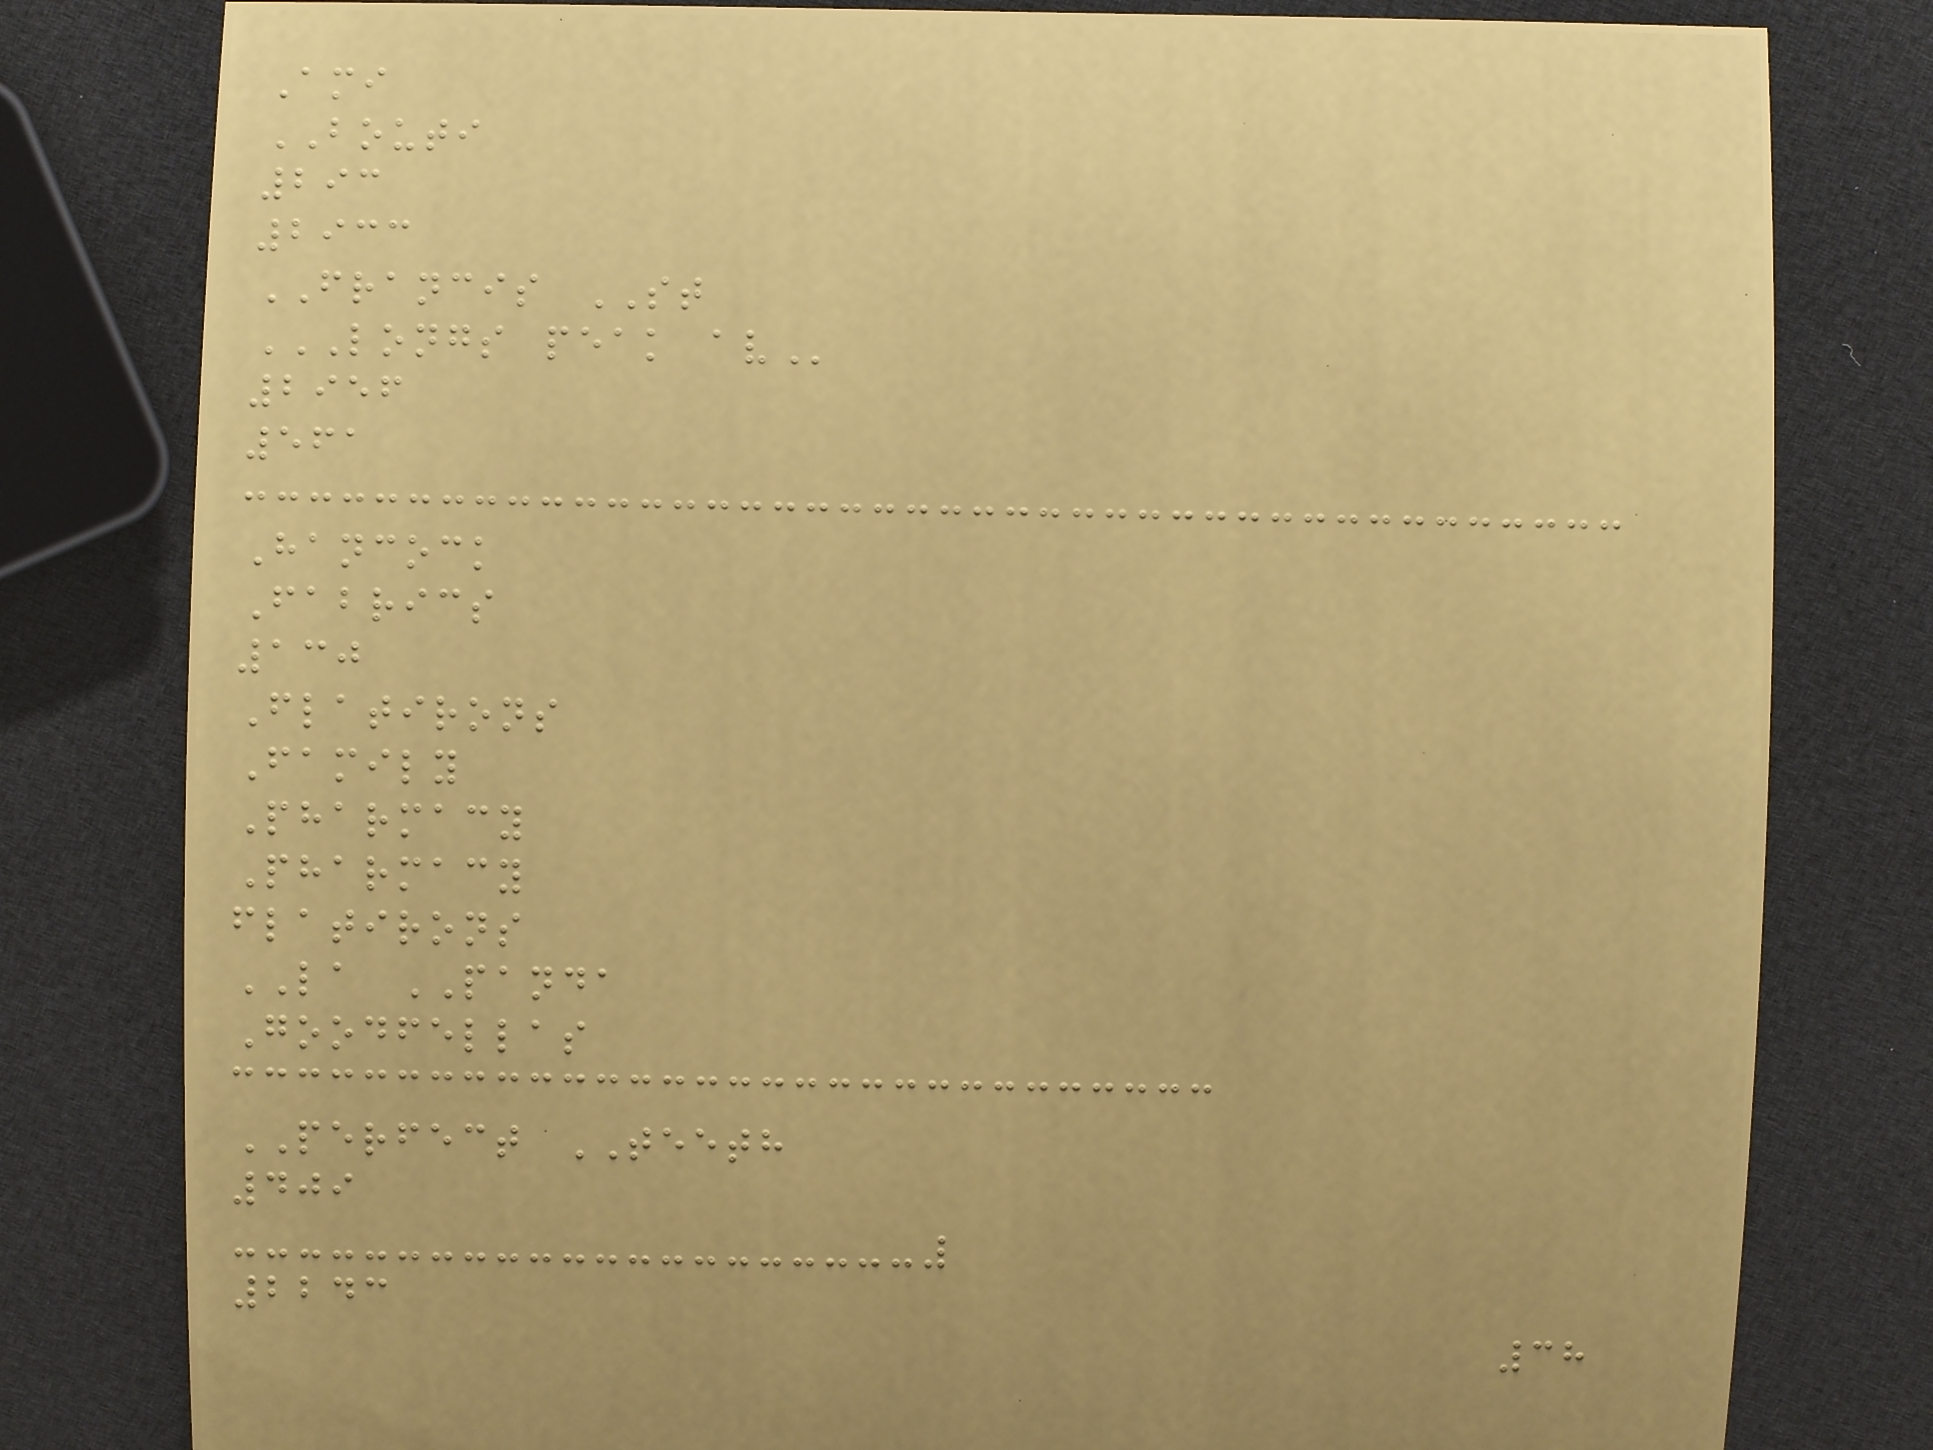Ami
BOUTI
293
2933
FRANCIS ST
LONGS PEAK AV
2956
561
Hancock
Fabrics
130
Flatirons
Family
Pharmacy
Pharmacy
flatirons
LA PANDA
Goodfellas
PERFECT TEETH
409
2243
38
